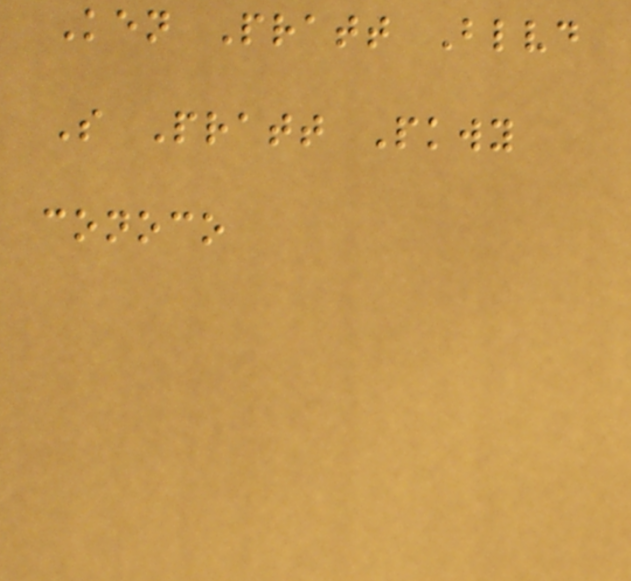Ken Pratt Blvd
S Pratt Pkwy
conoco
